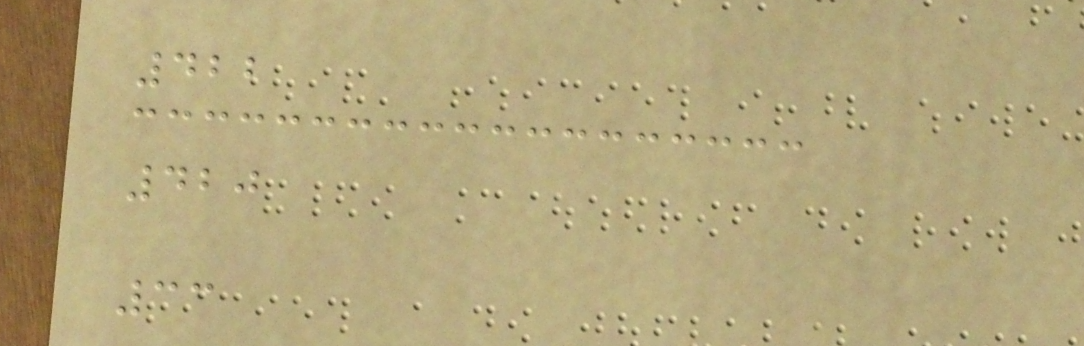422
420
33
